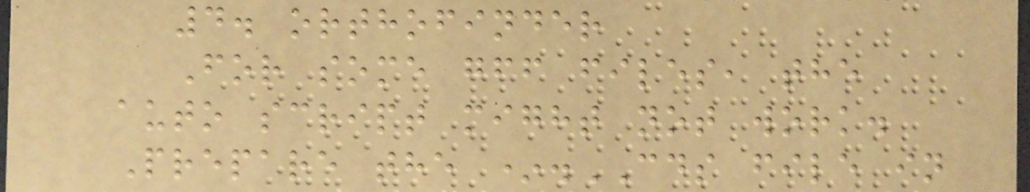4. orthofinder
For some gff files, the
auto script might not work.
Prepare the *.CDS file in
